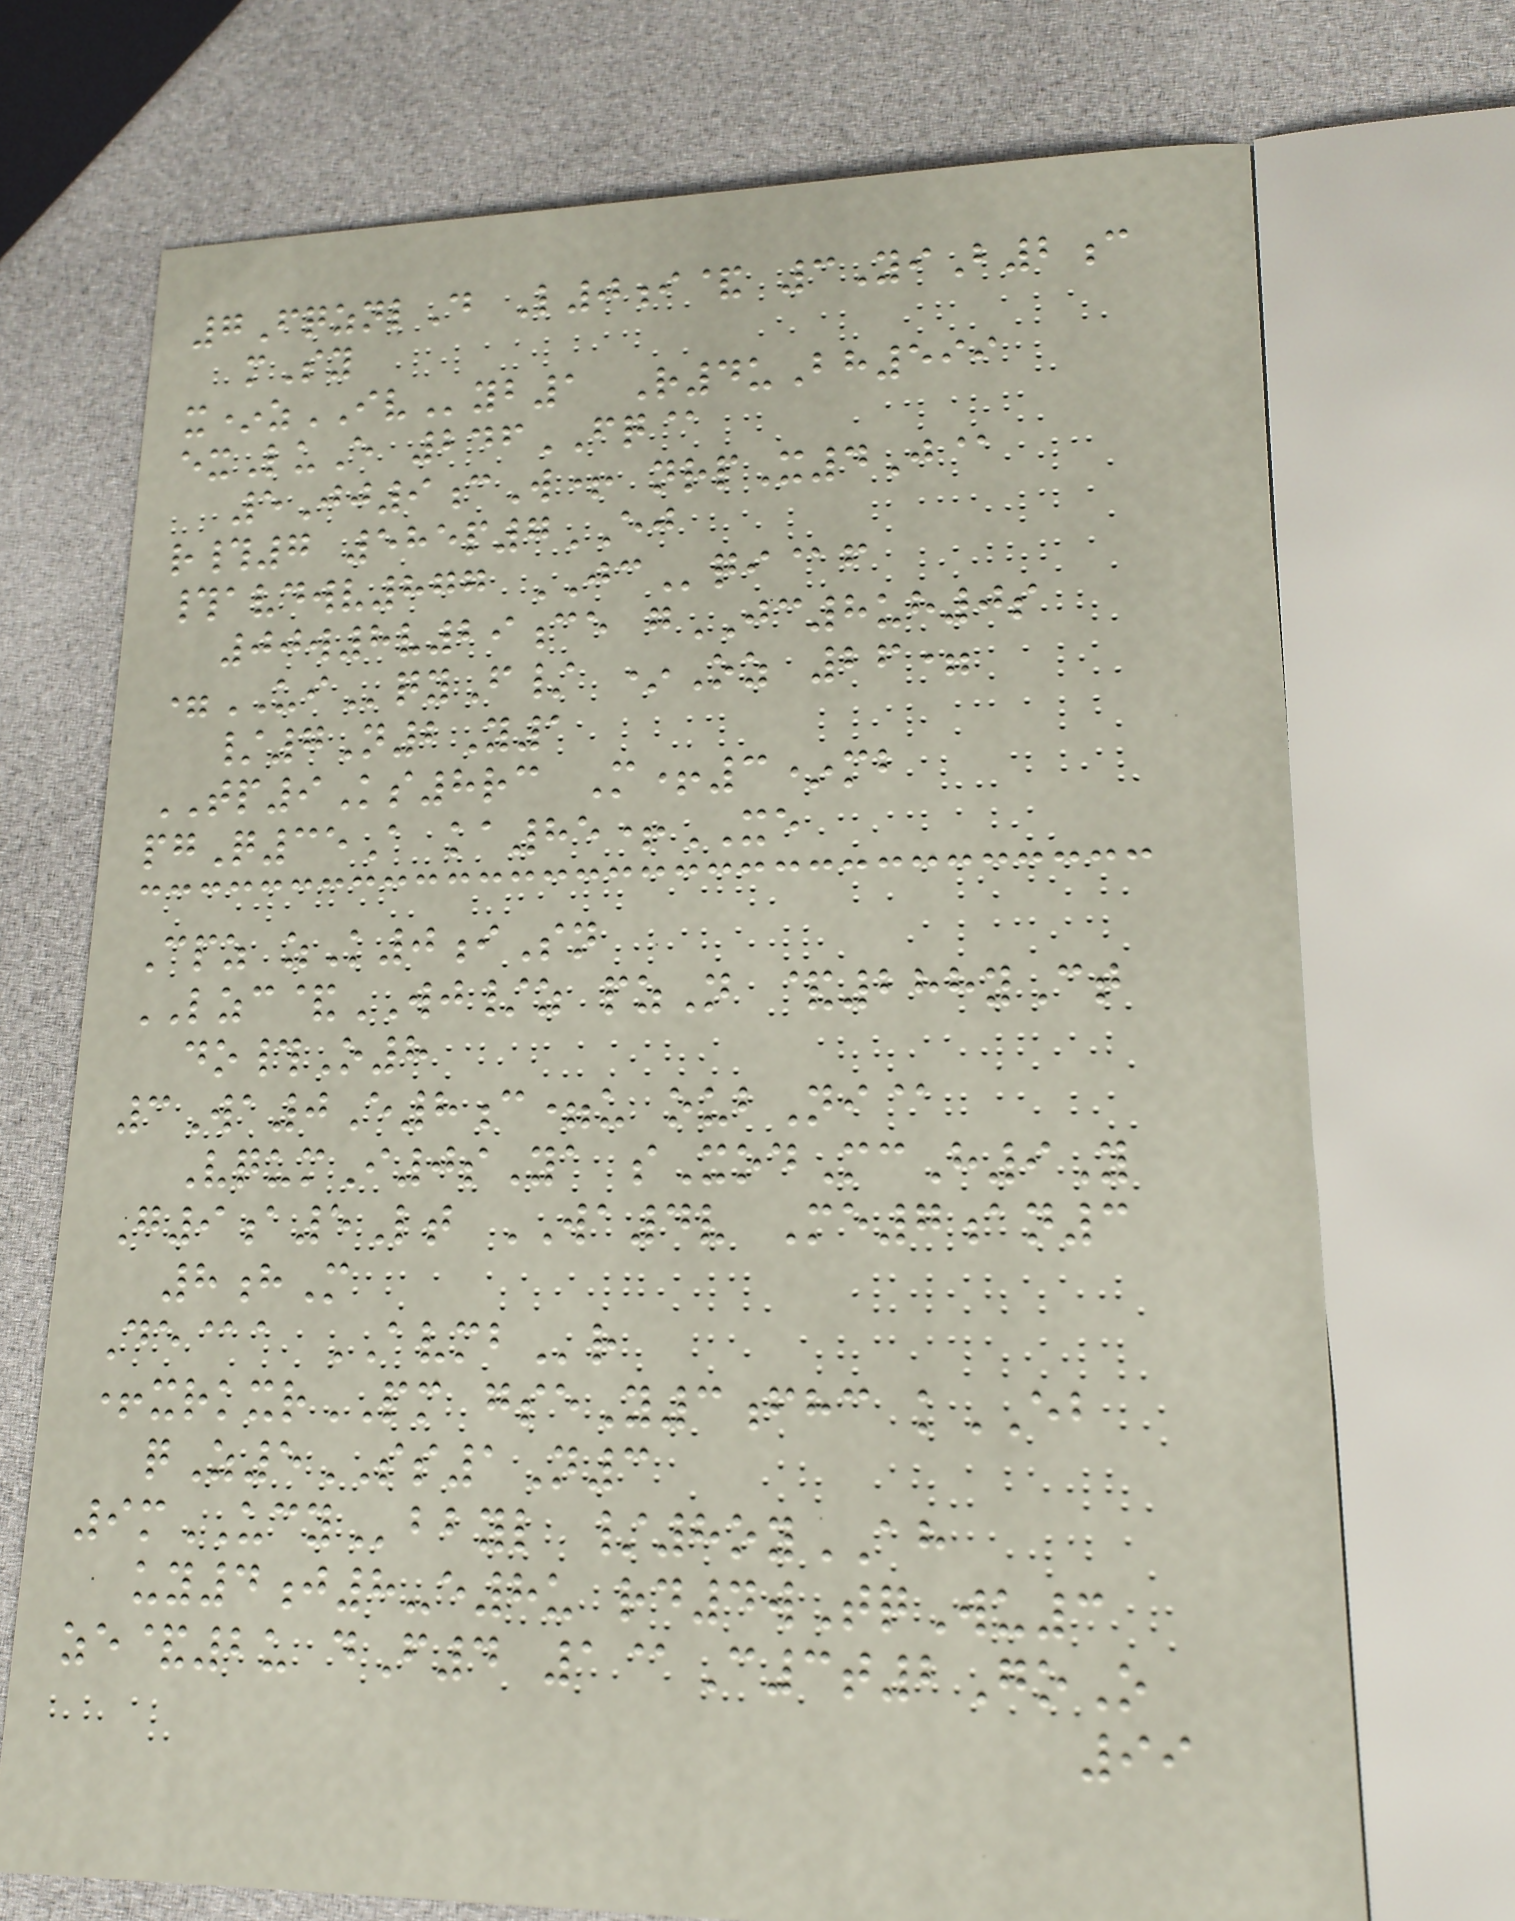7FqznlD L0i& 3YiB2c
mSy
x*zIVyb1 R4uBh599
exLuE 246FQ@
5Jj9cW+ nrpX4J@
r#7 585p7EJ
#avdwv877 JCqi@f
00w8v29ce gJC8uh0s
=UIqyF/ *Oz 26=
/7N2Y1
TP9Ks8rc M+3*mb
pgQ35A ka85+XE
Cpz zK0iSn
LZC&WJ/z pzN &288yCt
do#O8
3Wa0E8c=u oubNi@
VqumI0sYa sXodMcH9Y
G9a5Lt WA4v Me7an3
8hM
De@a AVMBr
+xrkxrPM gseY3fhc kEB
qZ5SS1N3
9mUCYbbyl /8oyAH
uy4j8-e8u rd4wTqWu3
ze&2u dF4 1@C3t2GoO
99
